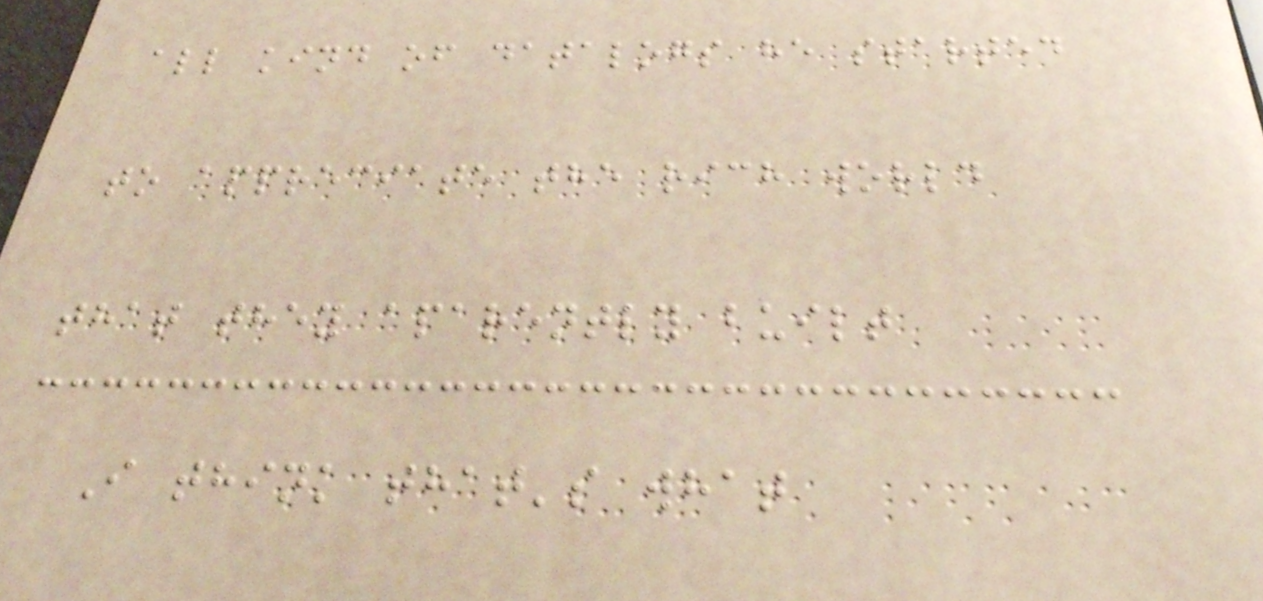all kind of datalogs he started
to appreciate the rich world
that they aparently built
I think that's what
